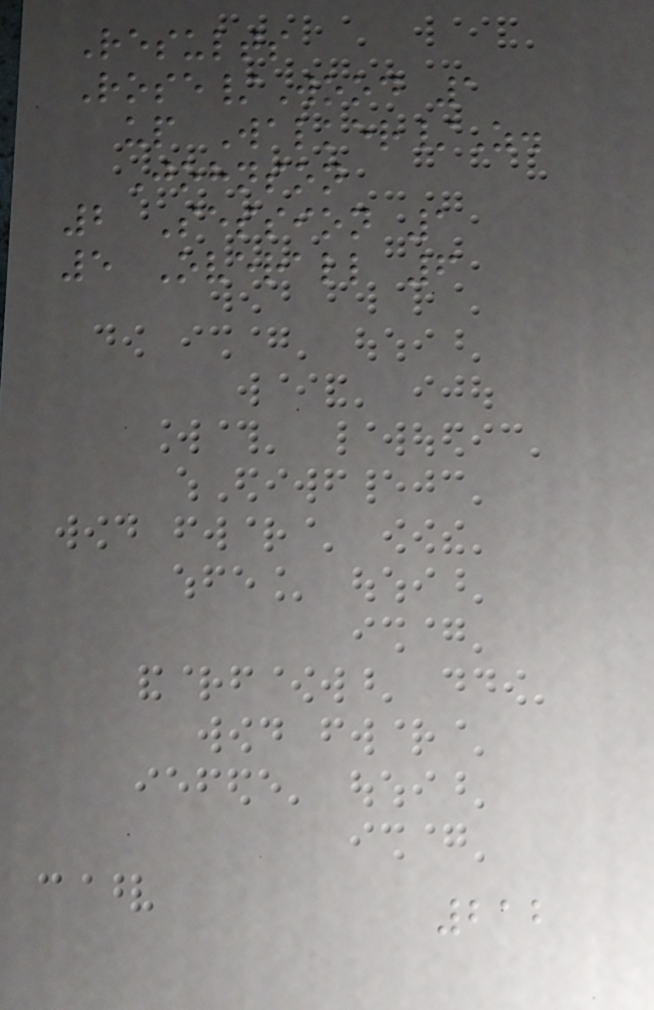Results
Rose/Wood 1
up Walker/Z.
Johnson
2 Session 1
5 Overall 6
212
